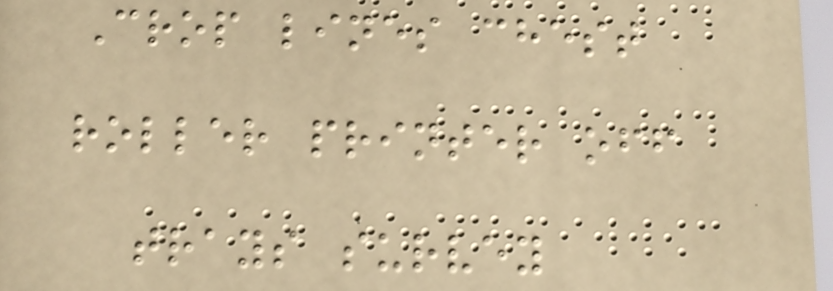Crop lines chest
roller printer off
trays survey
